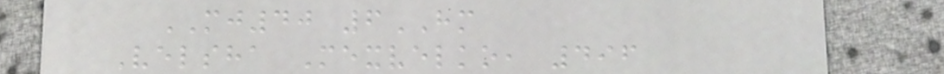MJ40 6HM
Velsha Mexvelko, 496
